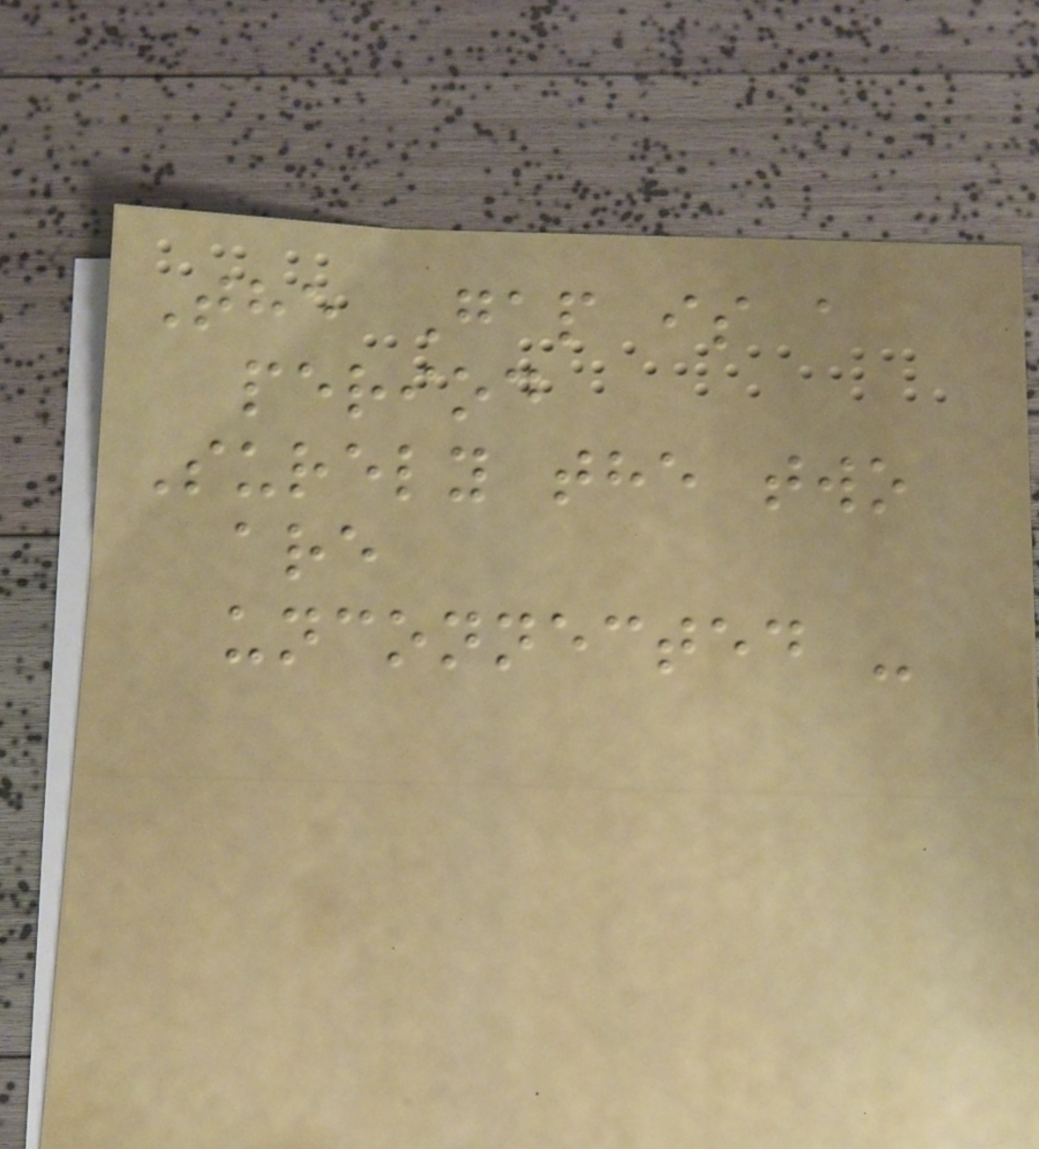The Gap is a
period
Surely the two
are
unconnected -
